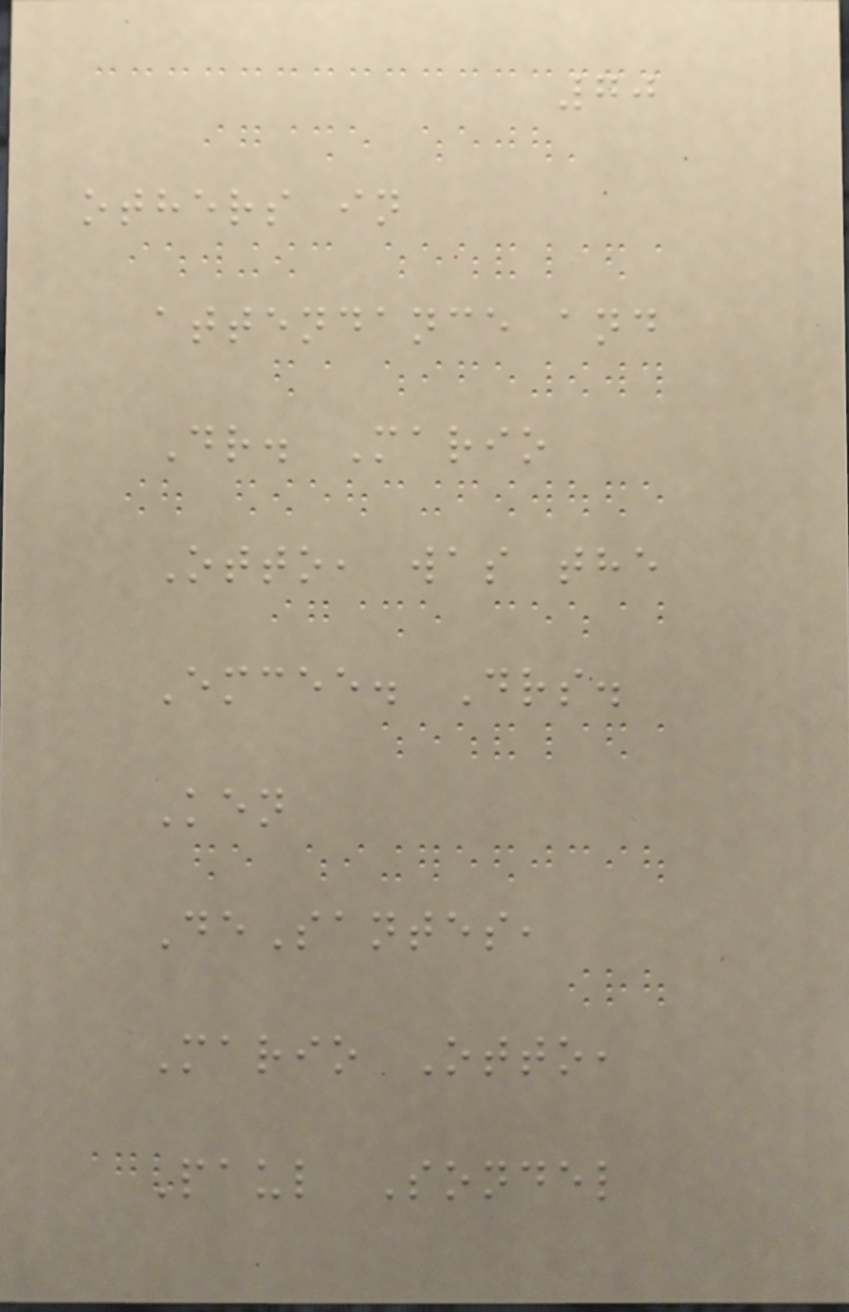70
others in
attendance and
Dr. Mario
Otto, was the
Emcee. Drs.
Ken
DeSantes,
Mario Otto,
Paul Sondel
